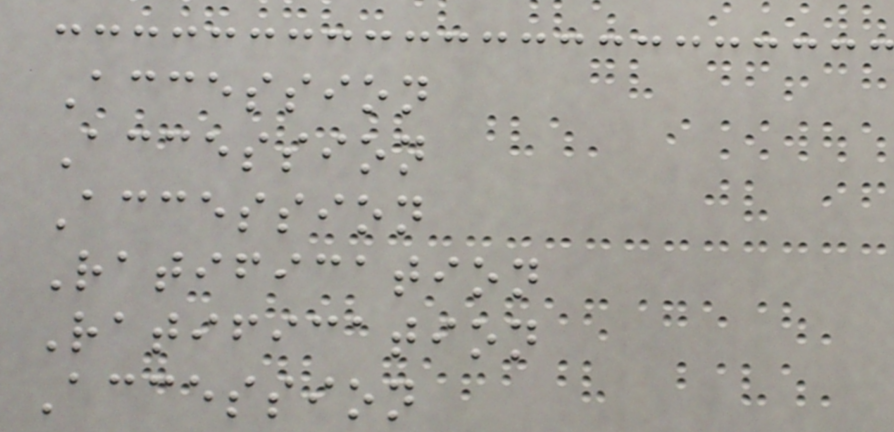Accession
Accession
Accession
Ratification
Ratification
Accession
